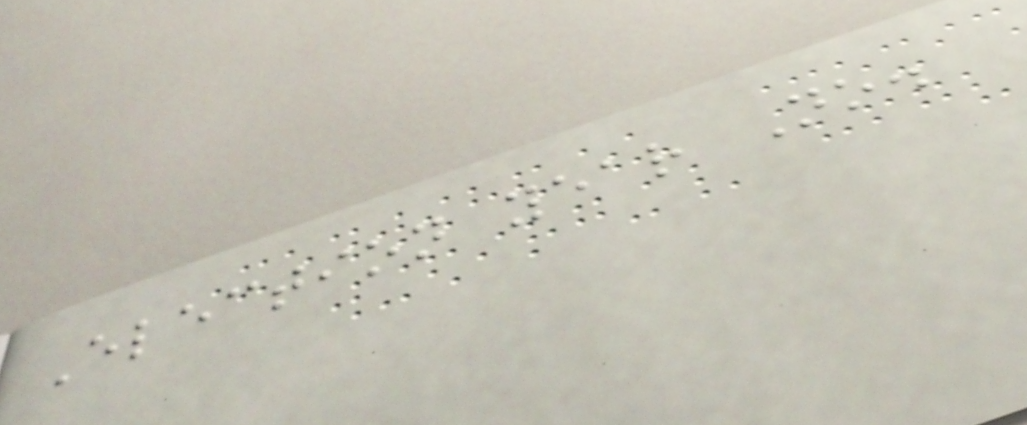Election year No.
